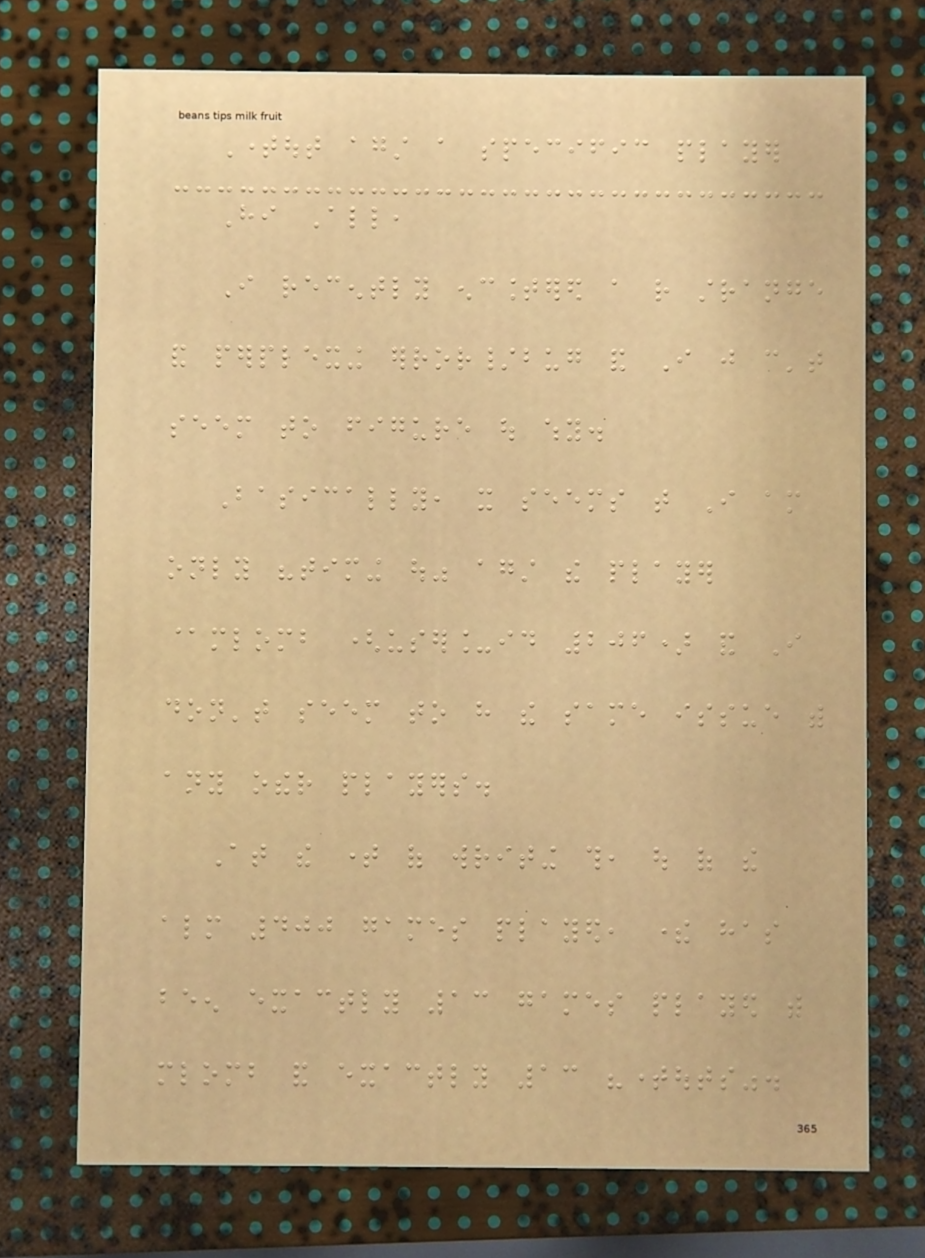Timeout against a specific player
Hi All,
I recently encountered a rather strange
and perplexing error/bug and I just can't
seem to figure out why.
Basically, it seems that I am
only "timing out" against the player
@mlomb (user_id 206) and I
don't seem to have the same issue with
any other players.
At the time of writing this, out of the
almost 400 games played, there has
been exactly 13 games played with
mlomb and exactly 13 "timeouts".
